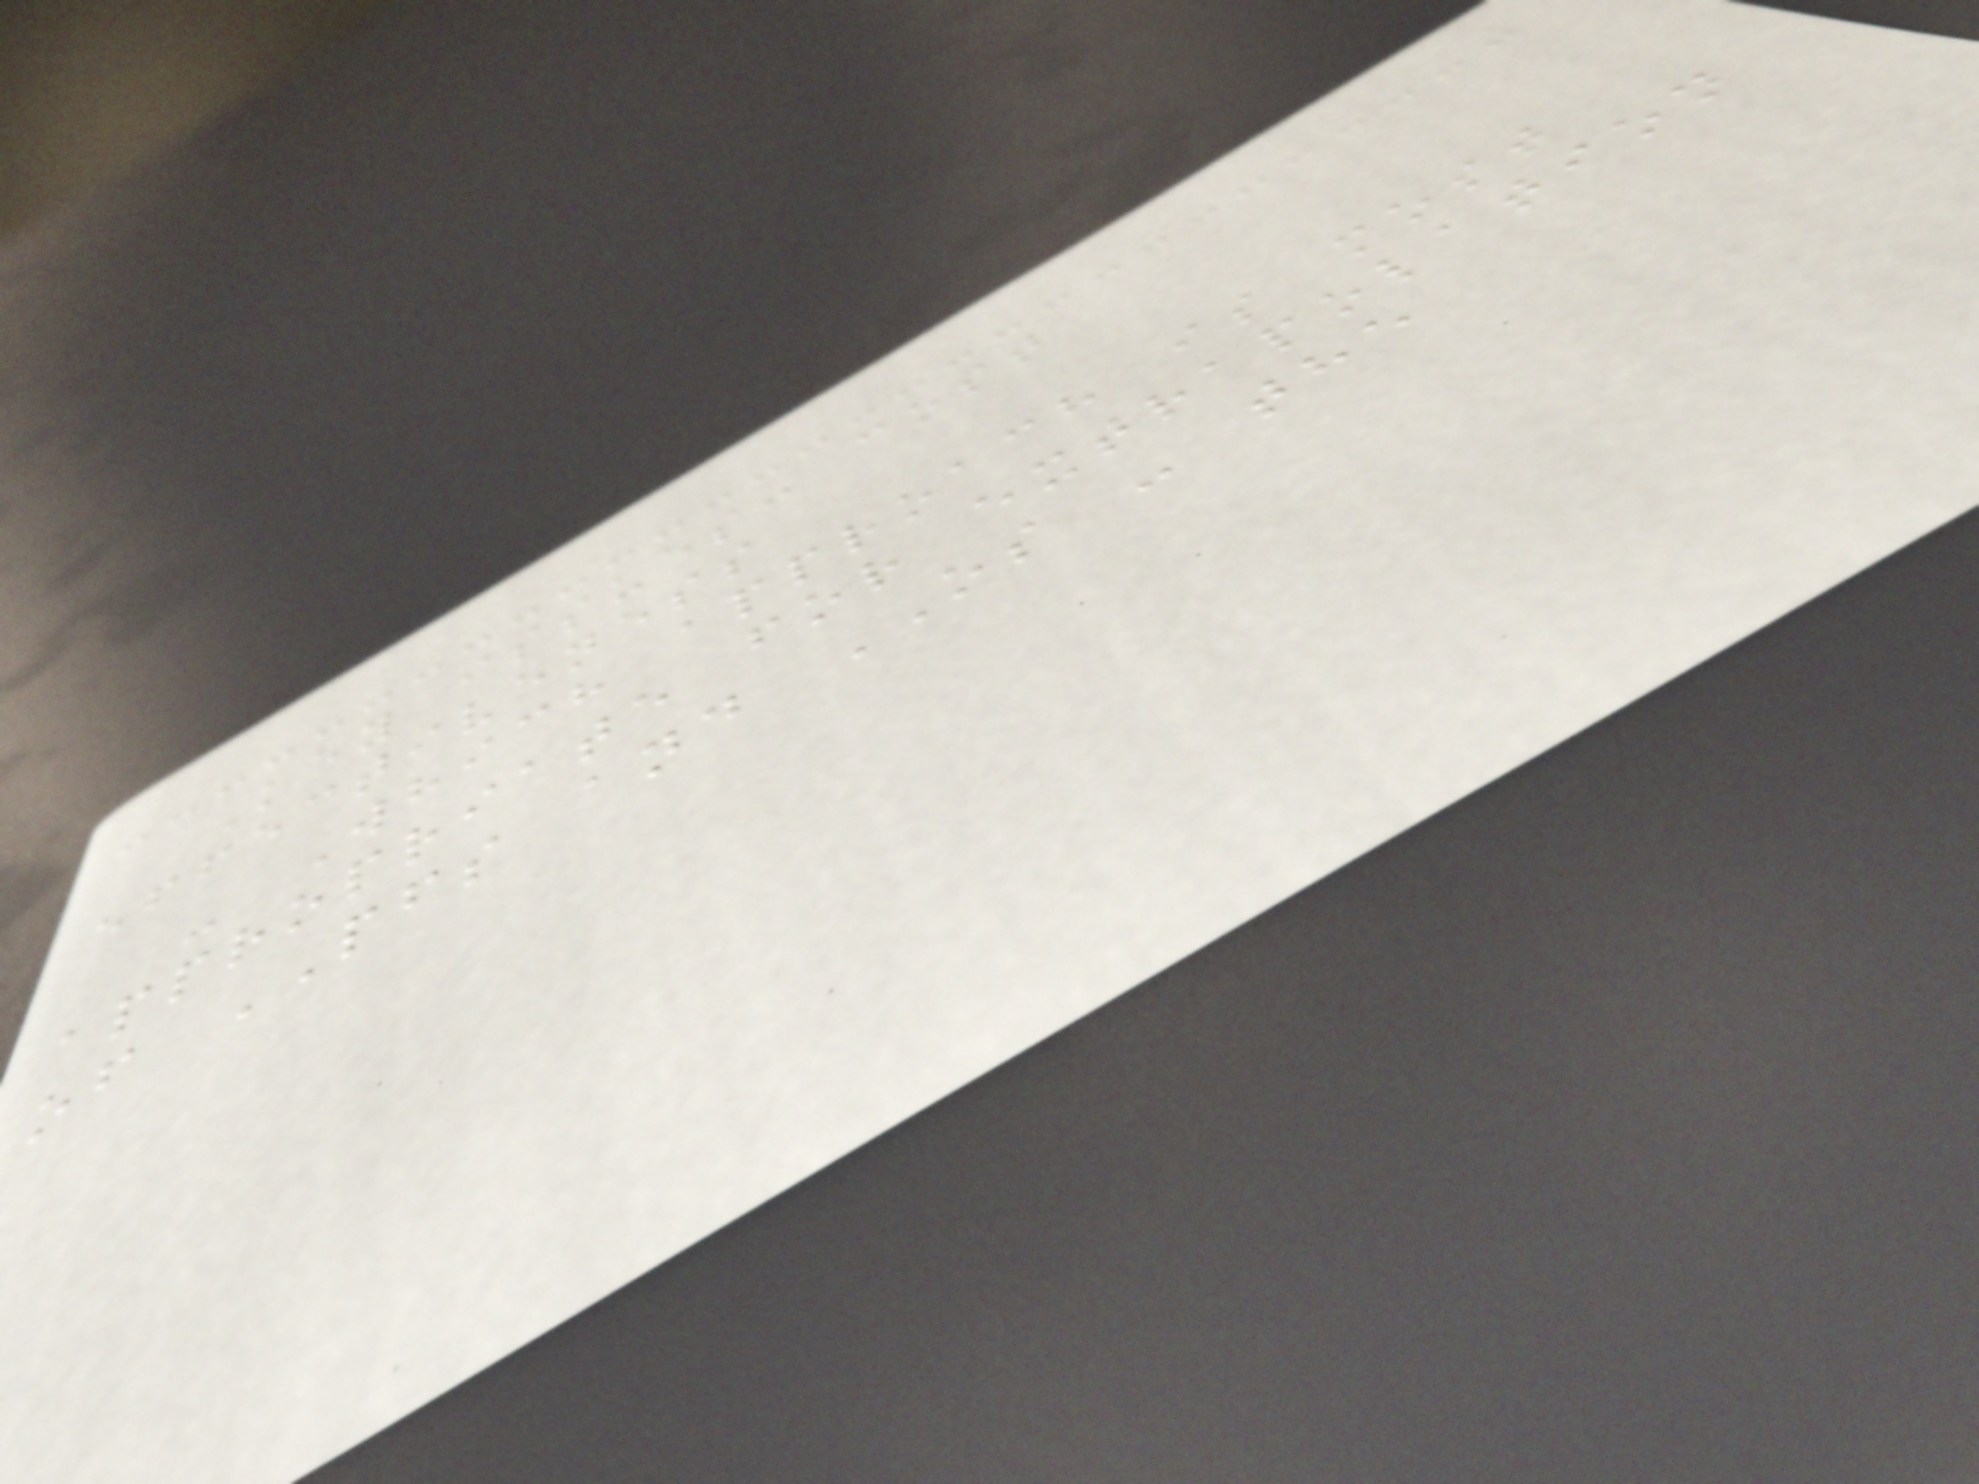Key issues: cost
effectiveness
- Which approach is most
appropriate for extrapolation
of PFS and OS - the
